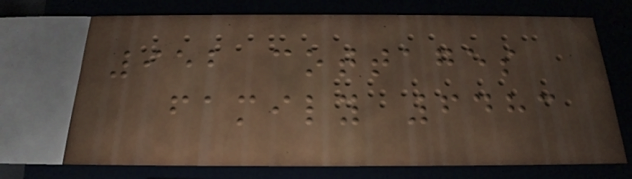952 cottages
family 6483
